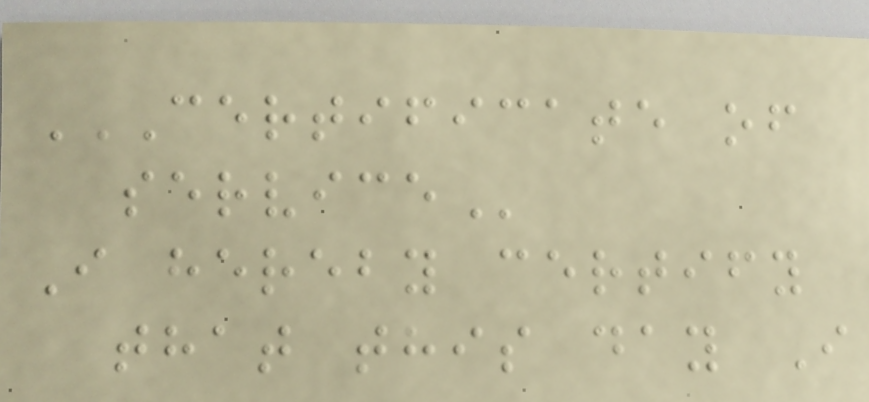CERTIFICATE OF
SERVICE
I hereby certify
that this day I
